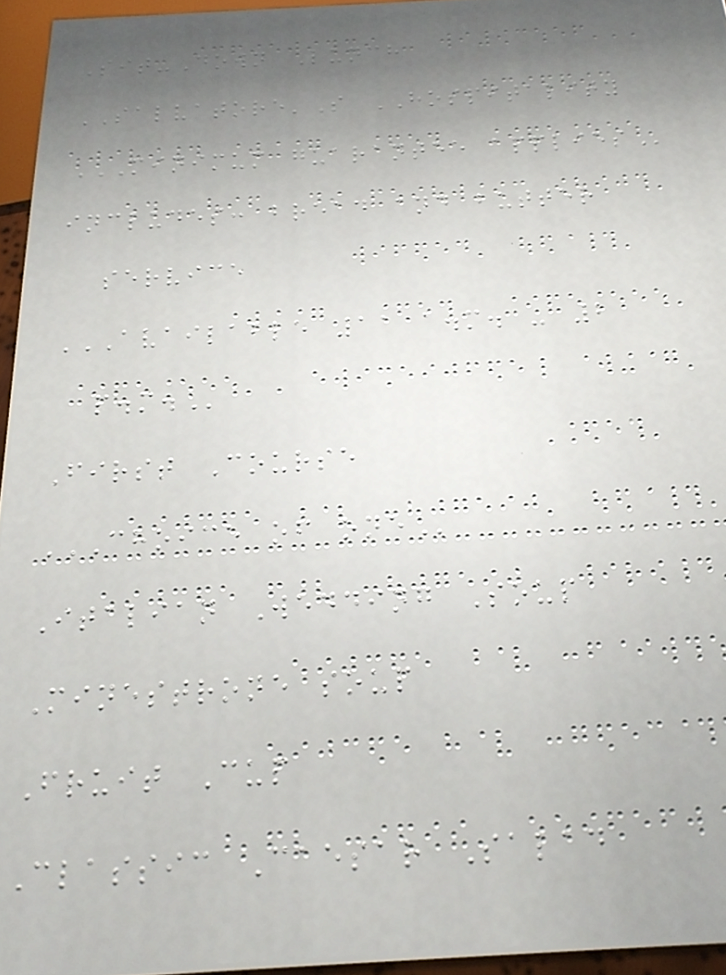Sit-Down Lunch
SALVATORE'S HOSPITALITY
MINIMUM GUARANTEE APPLIES
includes: bread and butter
service
AVAILABLE 11 A.M. - 2
P.M.
First Course
CHOICE OF ONE
Italian Wedding Soup
Minestrone soup
Fruit Cup
Classic Caesar Salad
